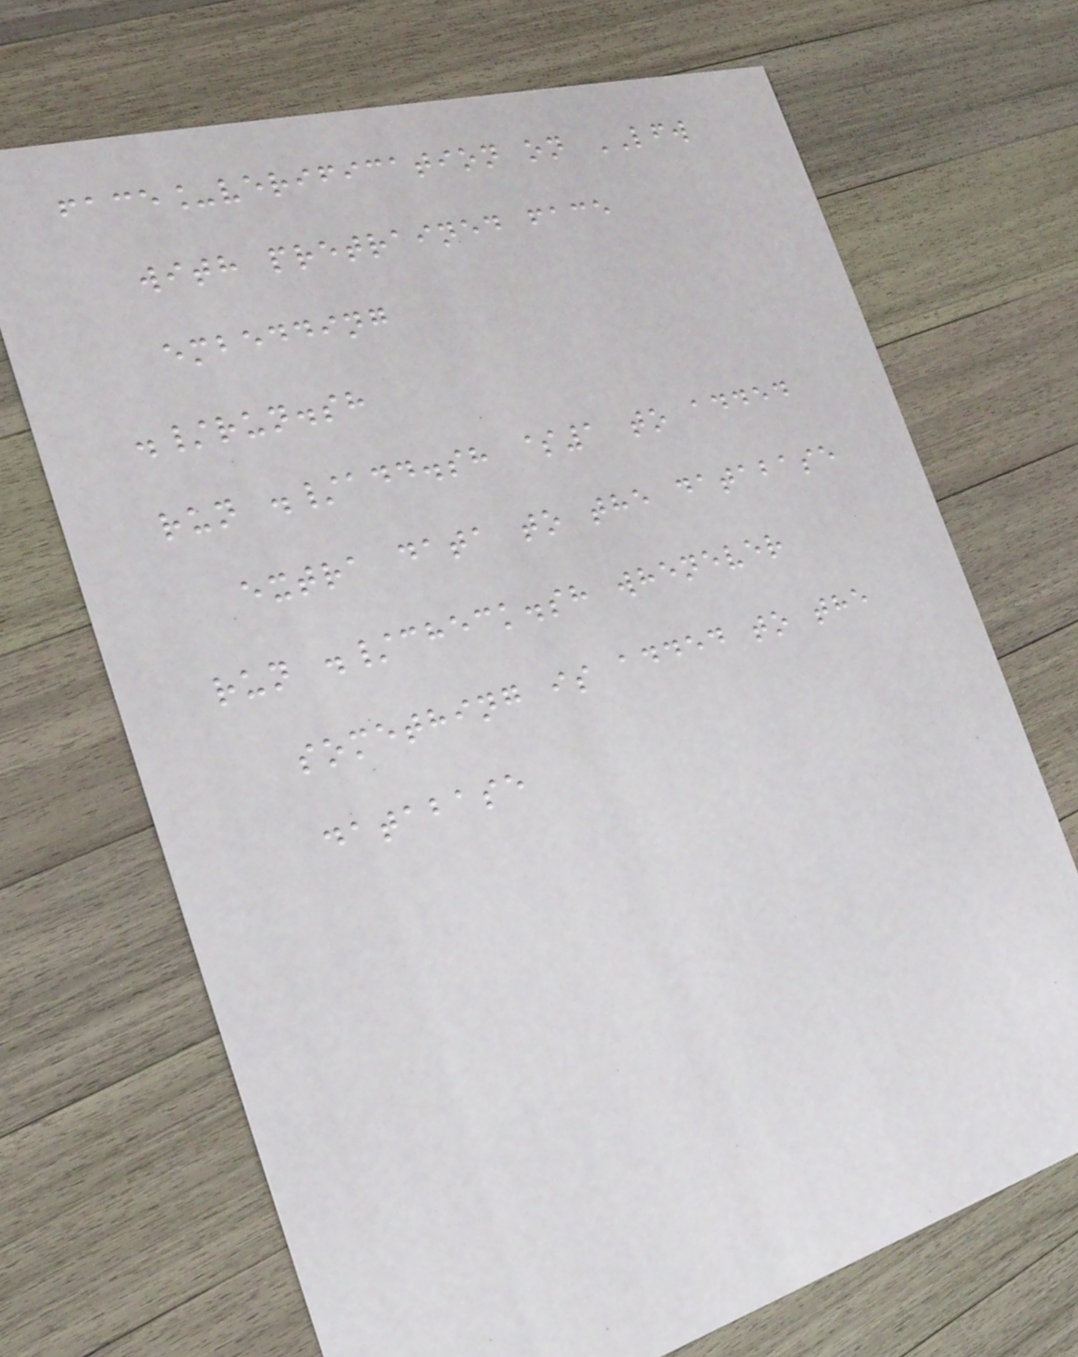face_verification on LFW
with pretrained face
embedding
./run.sh
run ./add.sh $1 to added
extra data to the database
run ./check.sh whenever
something is added to the
database
